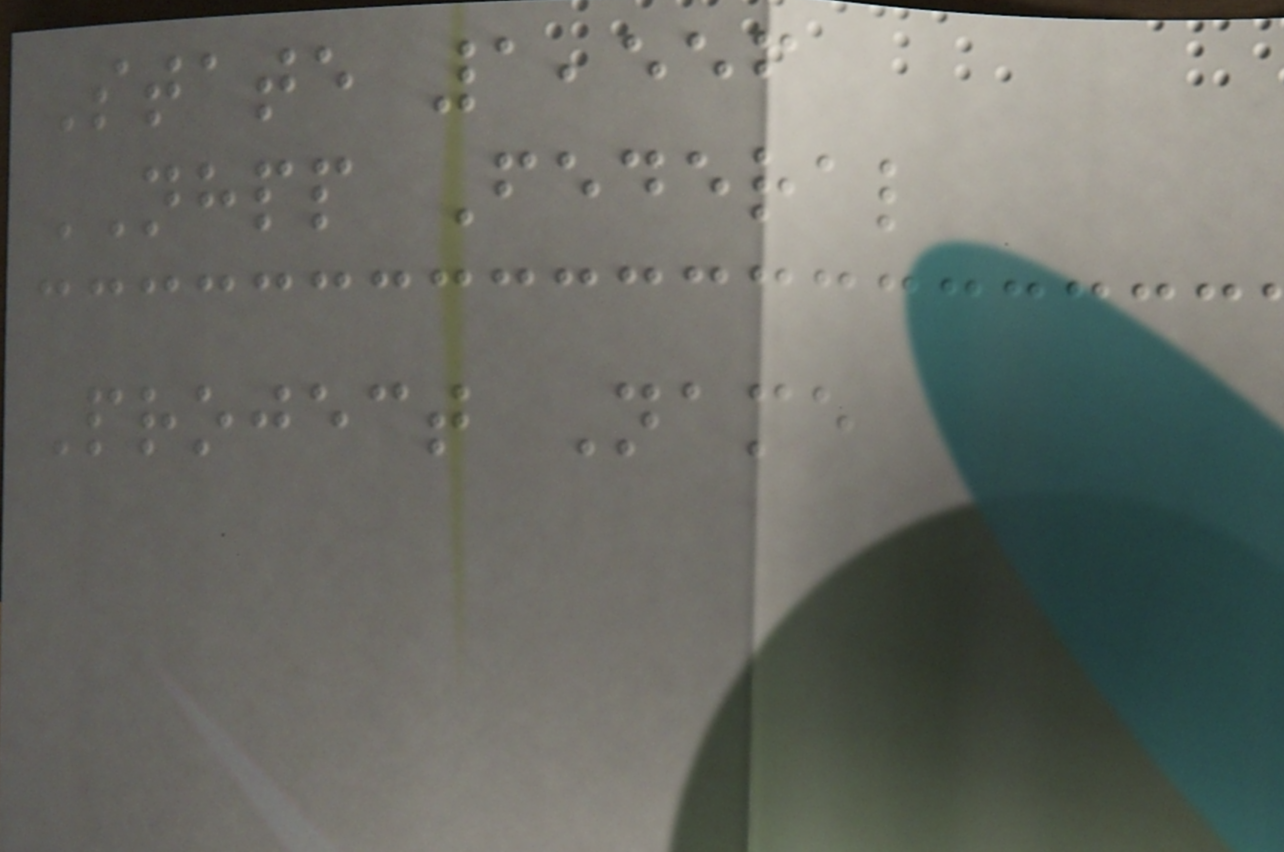State 1,556
NHPP Federal
Project Name
